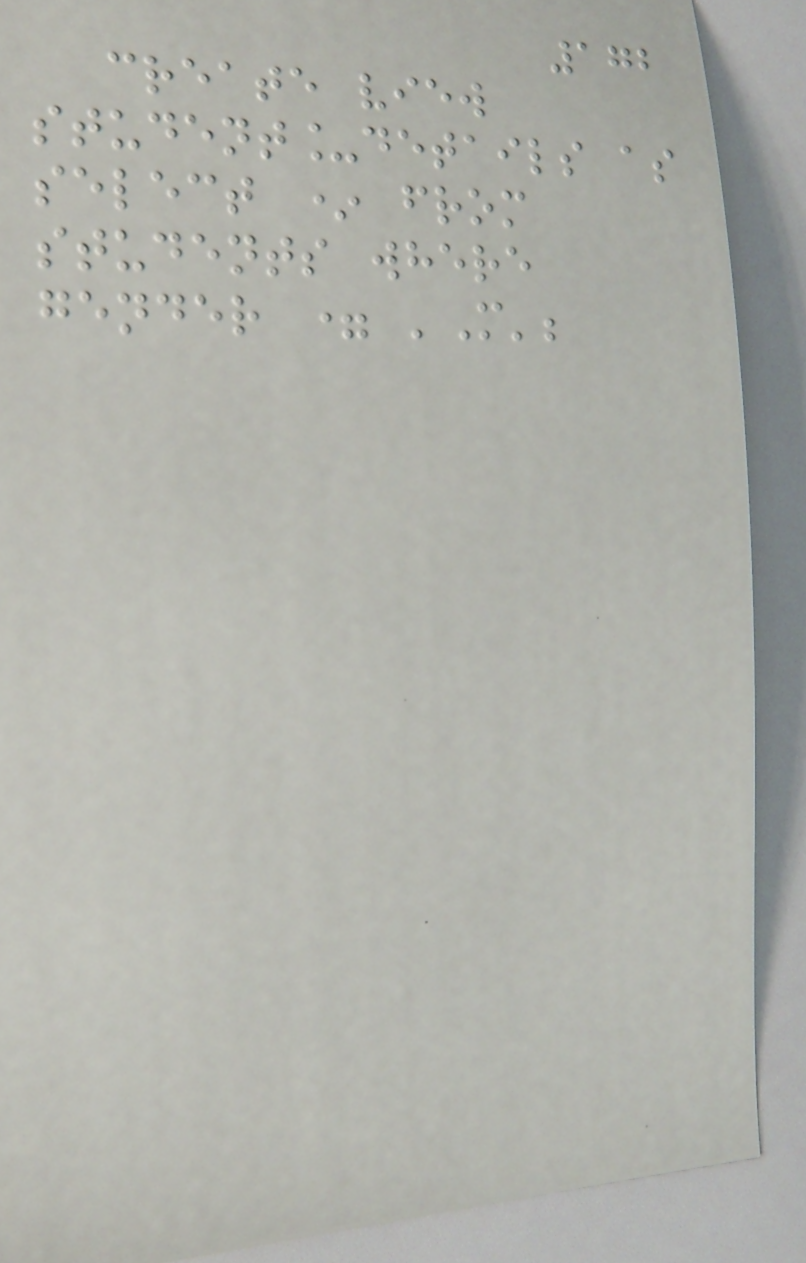172
create view
student_details as
select * from
students where
gender = 'M';
